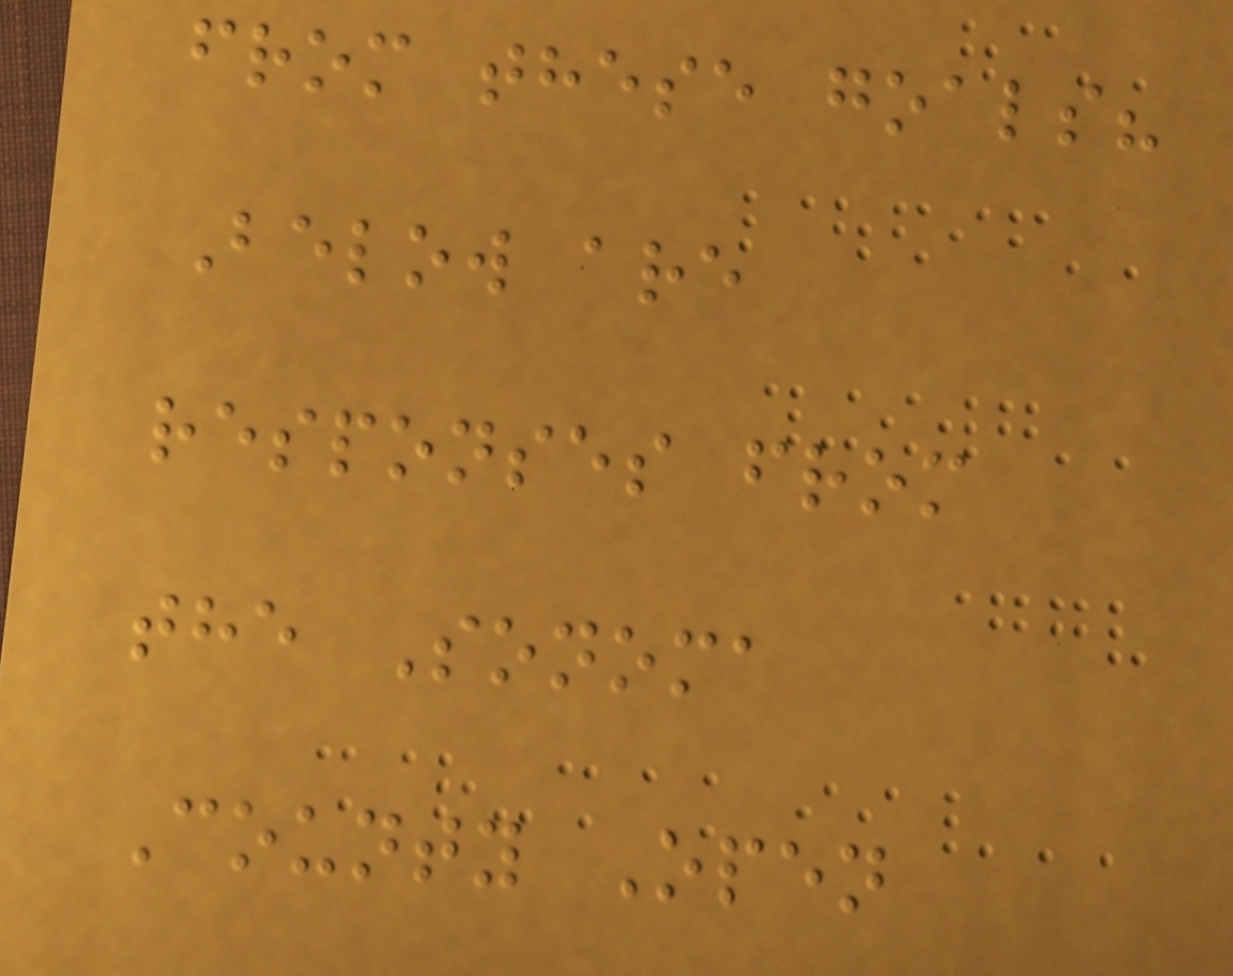from these goals?
Below are
responses from
the Sonoma
County Open
